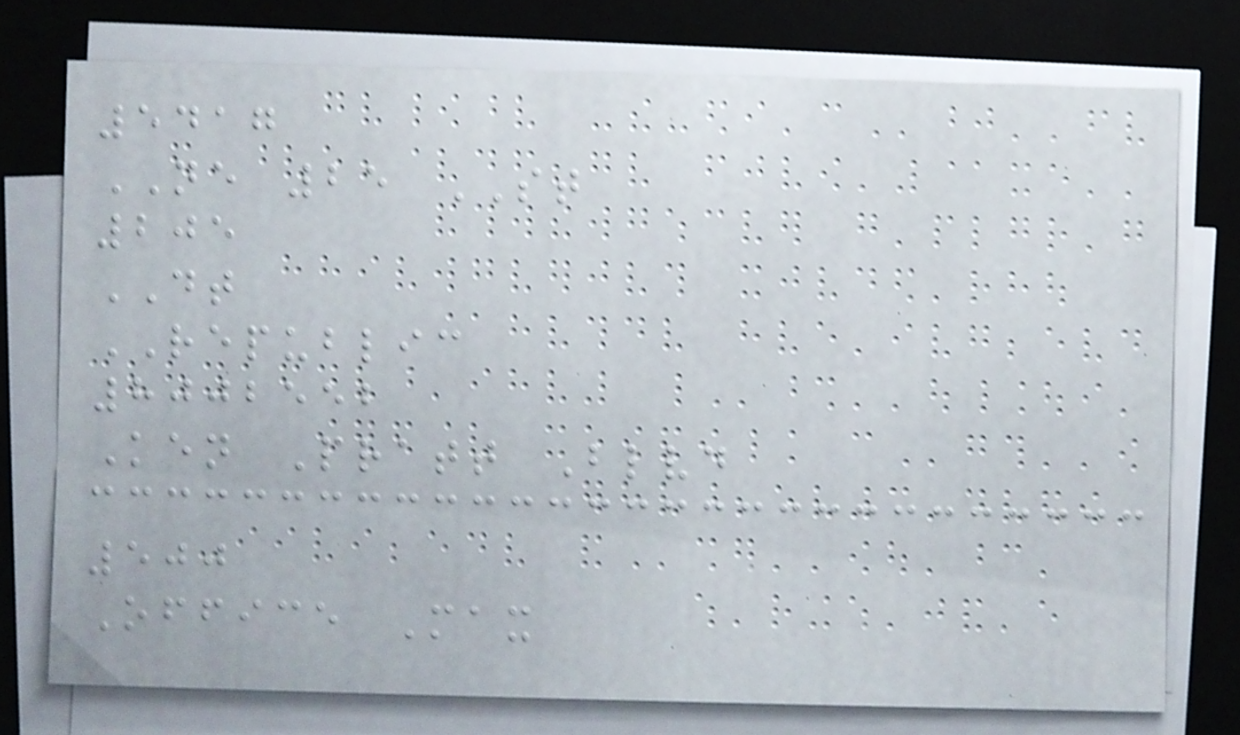5417
NE 25 ST
205
DT
REPUBLIC
8002552
Ken Pratt Blvd
500
Office Max
